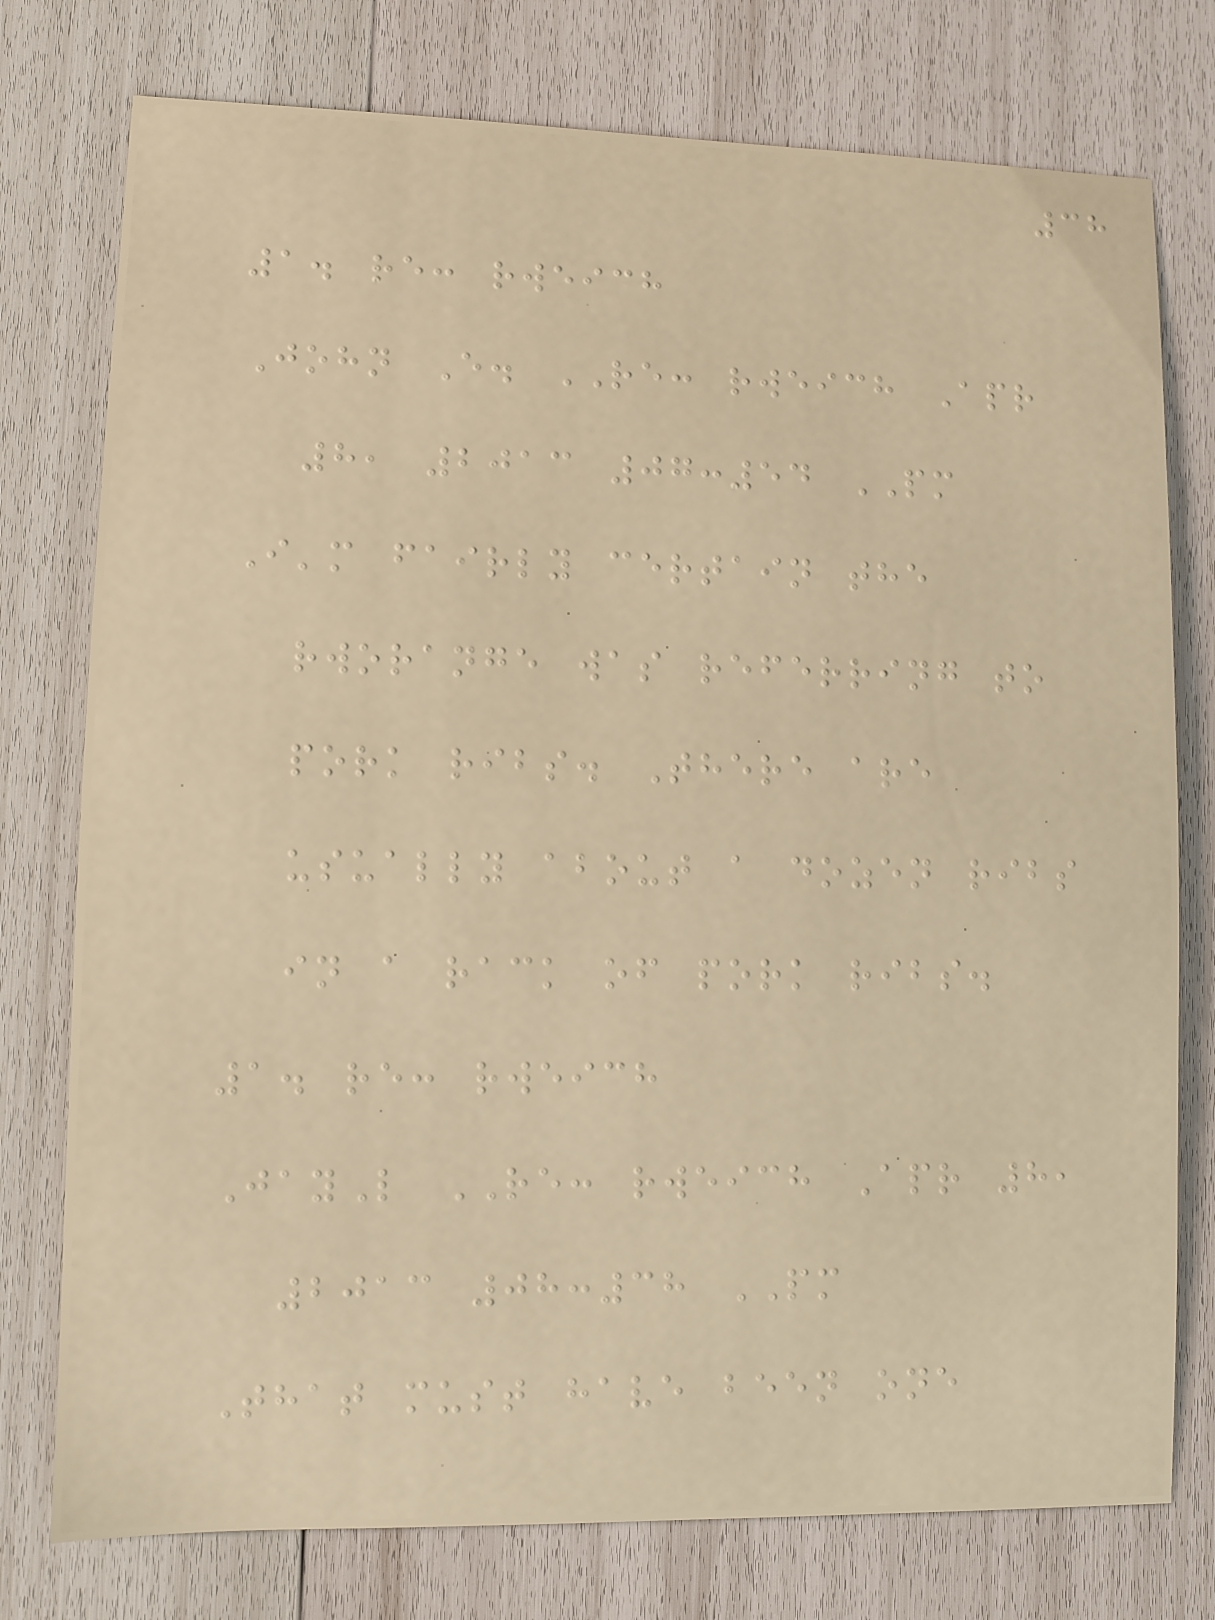38
1. re: rweich
John E. RE: rweich Apr
8, 2013 07:54 PM
I'm fairly certain the
rworange was referring to
pork ribs. There are
usually about a dozen ribs
in a rack of pork ribs.
1. re: rweich
JayL RE: rweich Apr 8,
2013 08:38 PM
That must have been one
